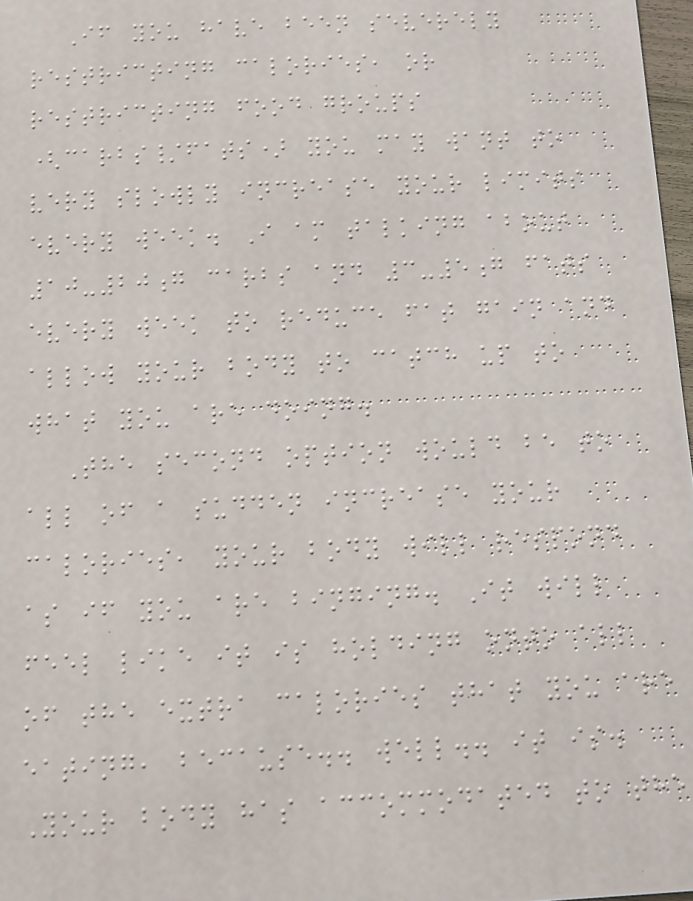If you have been severely
restricting calories, or
restricting food groups
(carbs/fats) you may want to
very slowly increase your limits
every week. I am talking about
10-20g carbs and 3-5g fats
every week to reduce fat gain and
allow your body to catch up to
what you are doing.
The second option would be to
all of a sudden increase your
calories, your body will respond
as if you are binging. It will
feel like it is holding onto all
of the extra calories that you are
eating, because.. well.. it is.
Your body has accommodated to the
